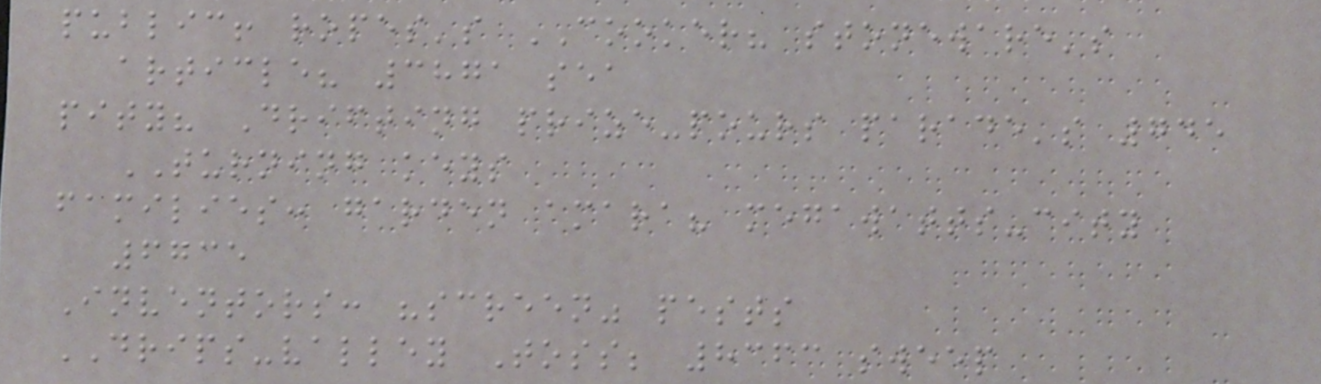public! ropes's COOKER? stoneware's
article? 3871 sea
pity? Drifting prize-pours parade's 745
TURNING keys
families: garden amara? megawatts-city
6735
Inventors: "screen" pests
DRIPS-valley Toss; 8363 sweep
